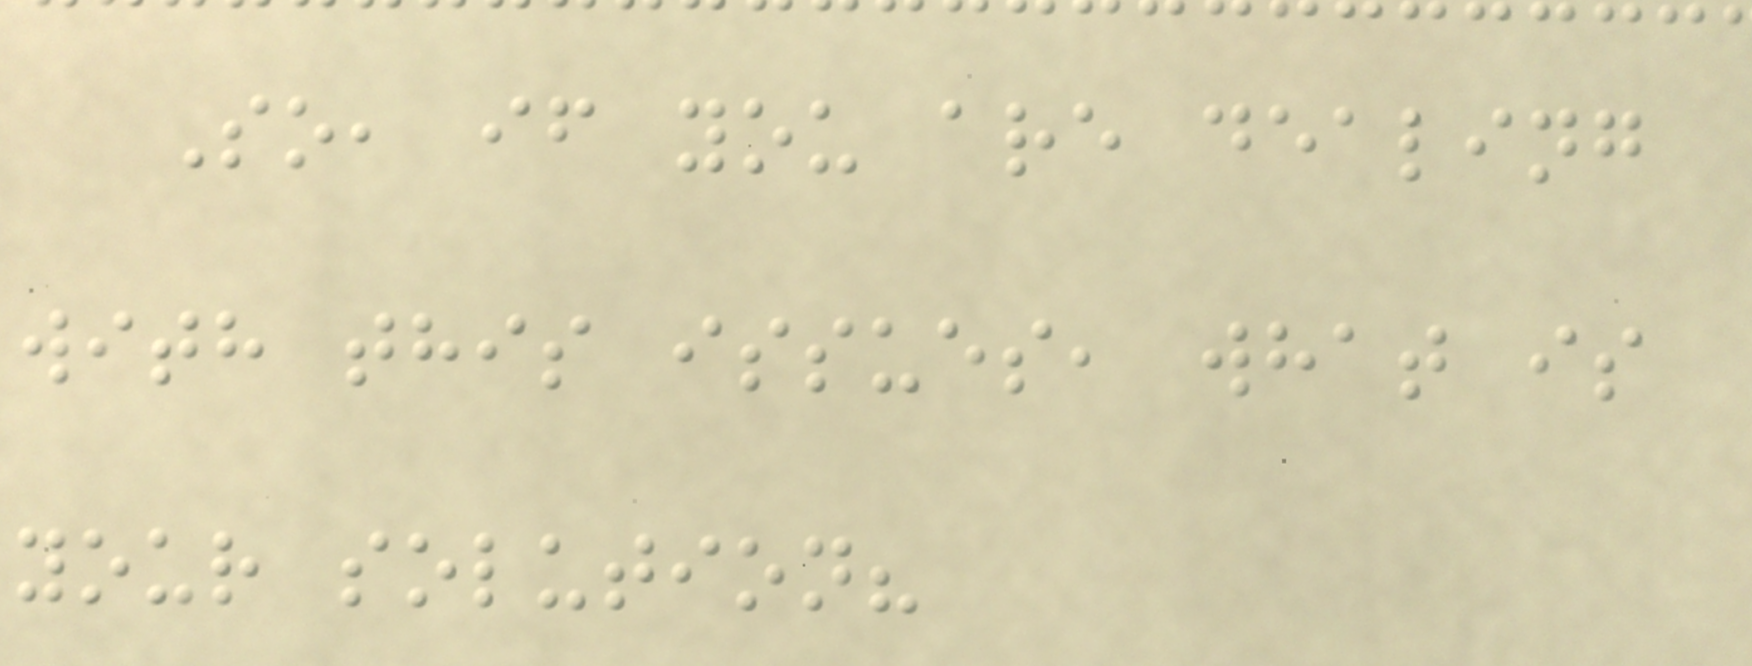So, if you are dealing
with this issues, what is
your solution?
